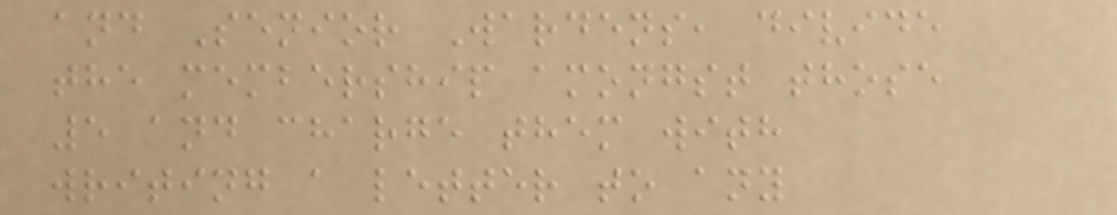and Senior Wardens, divide
the membership amongst those
5 and charge them with
writing a letter to any
